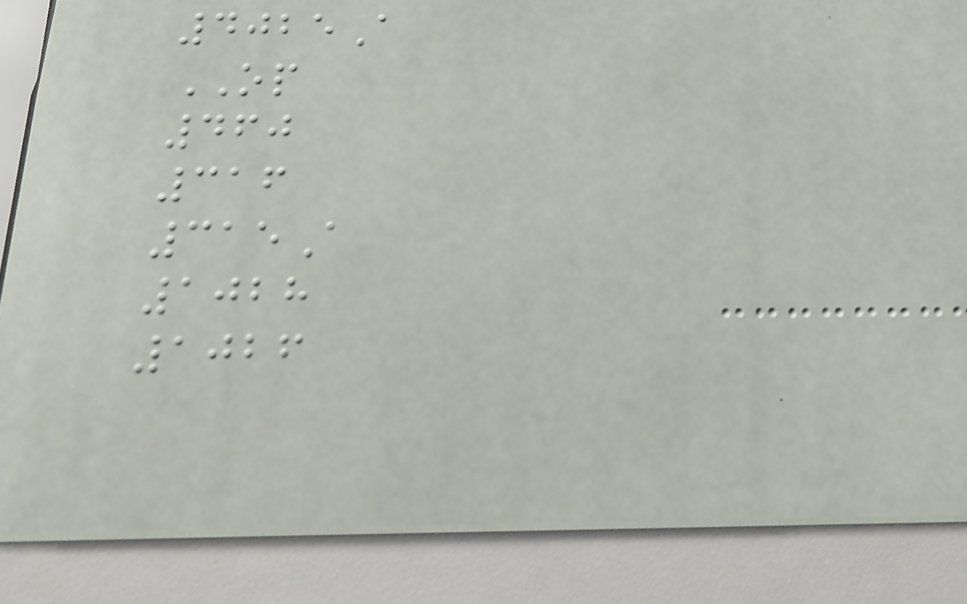4025A
OP
460
316
315A
1028
1026
